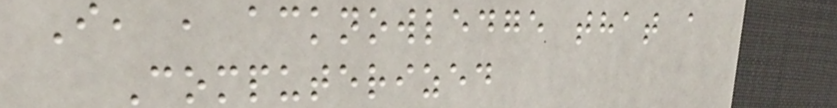I, , acknowledge that a
Computerized
